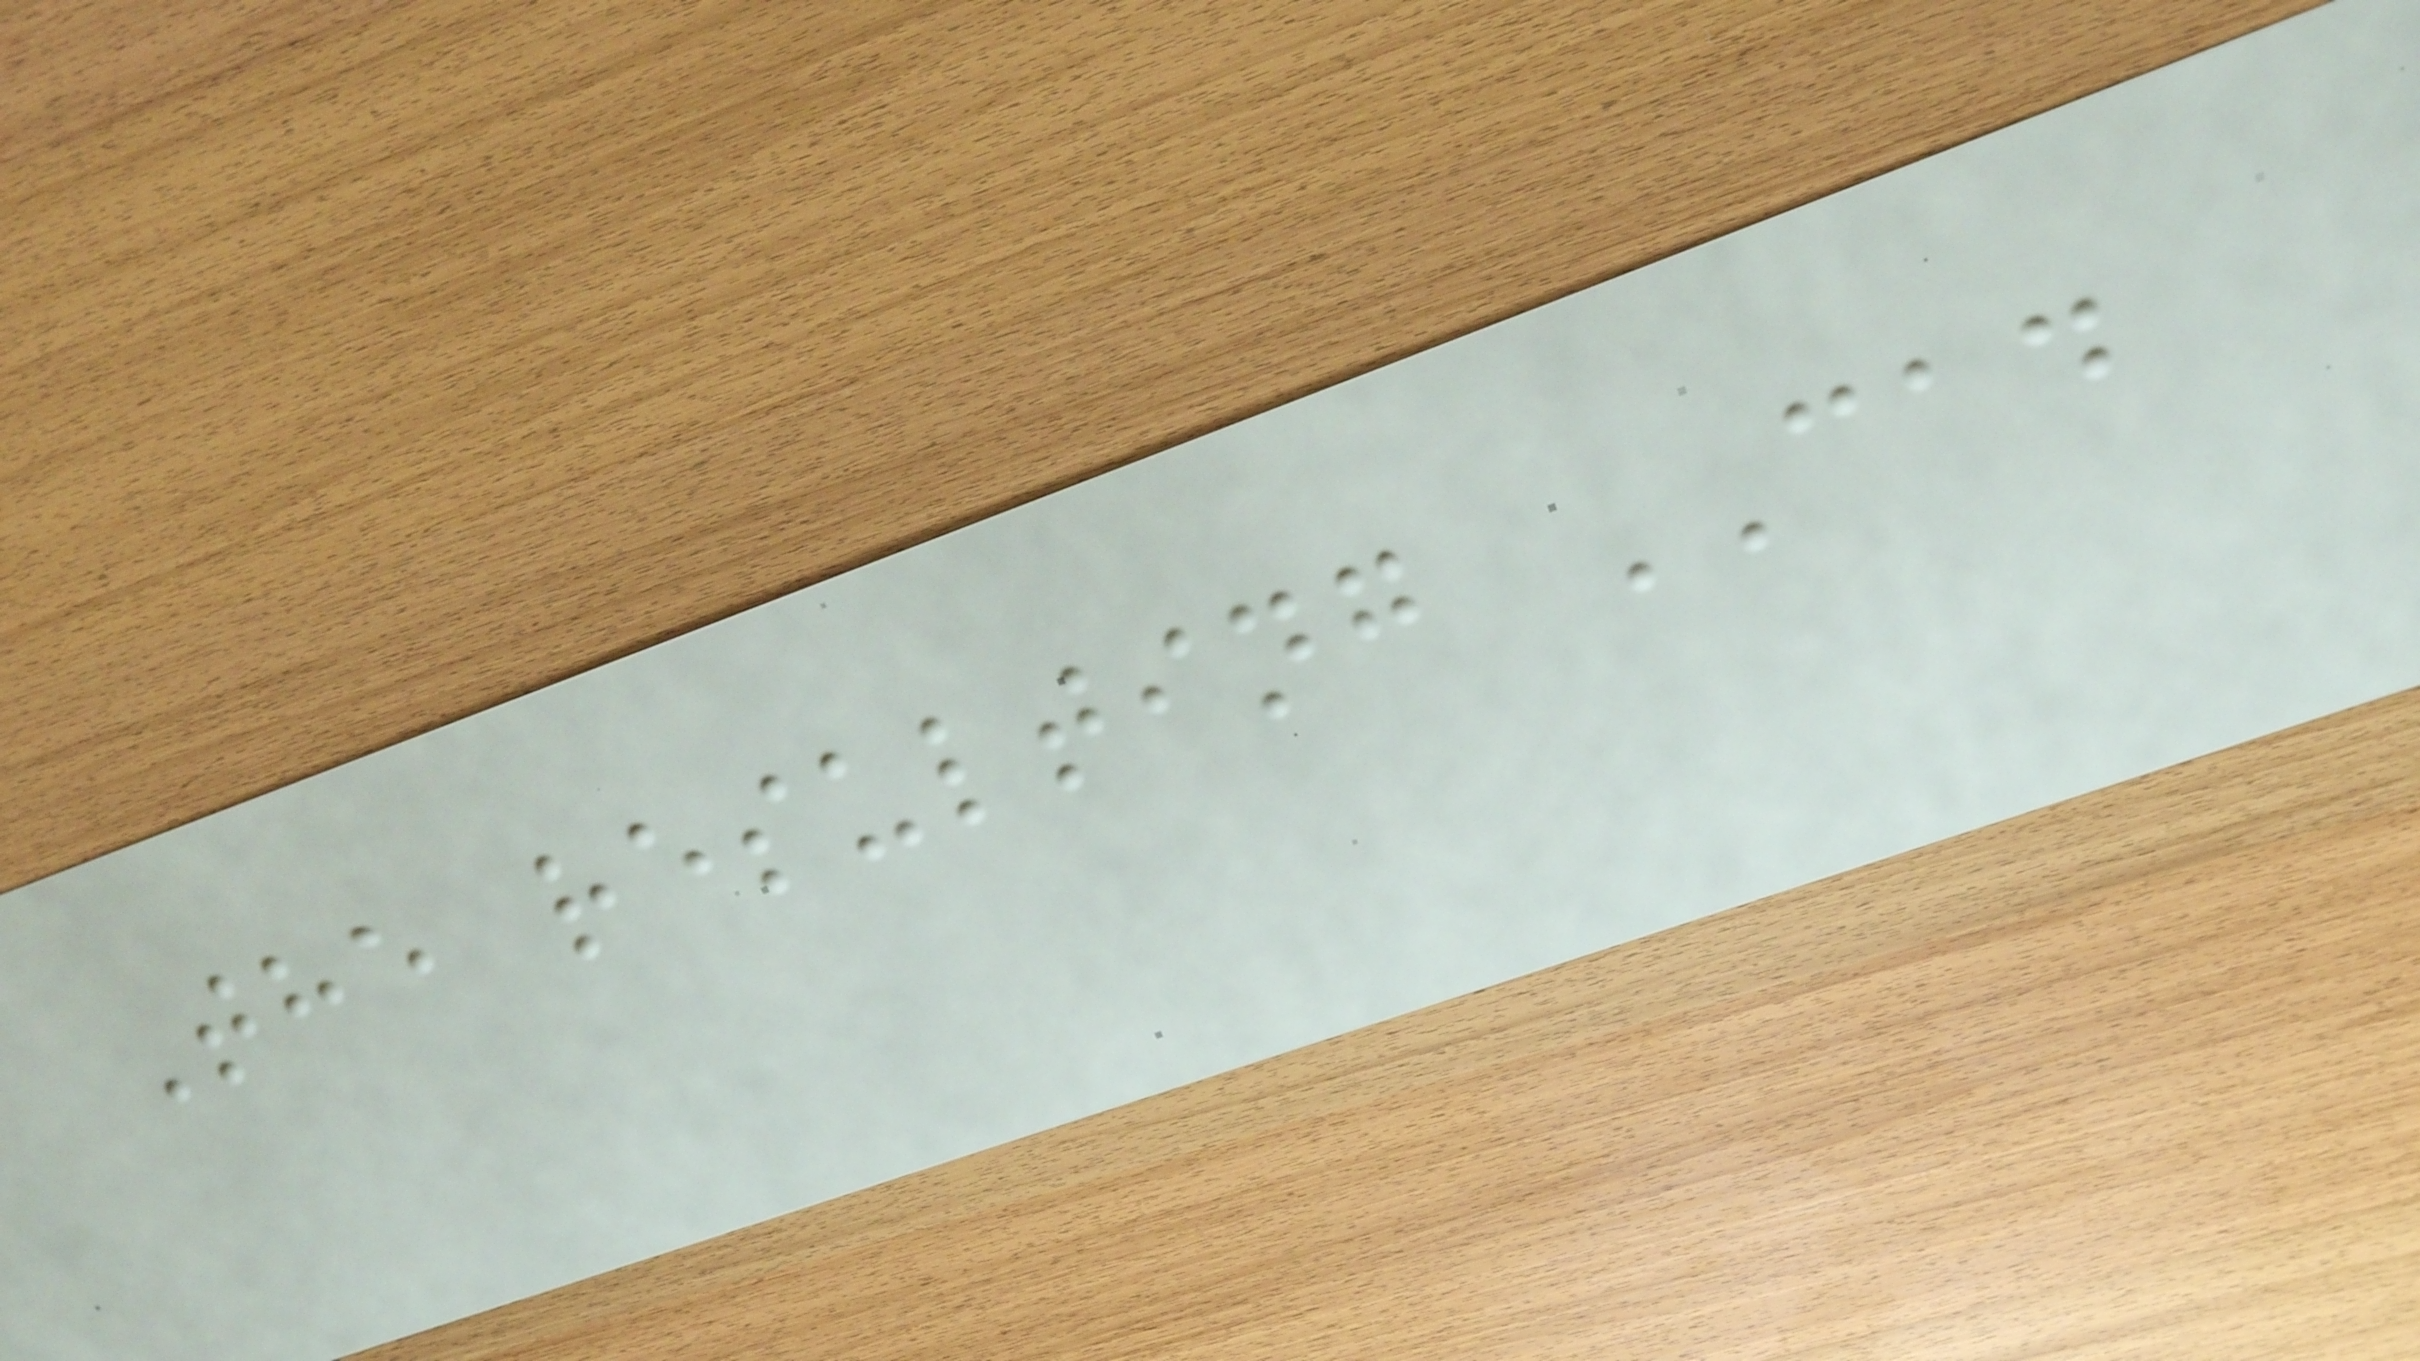The resulting CAD
